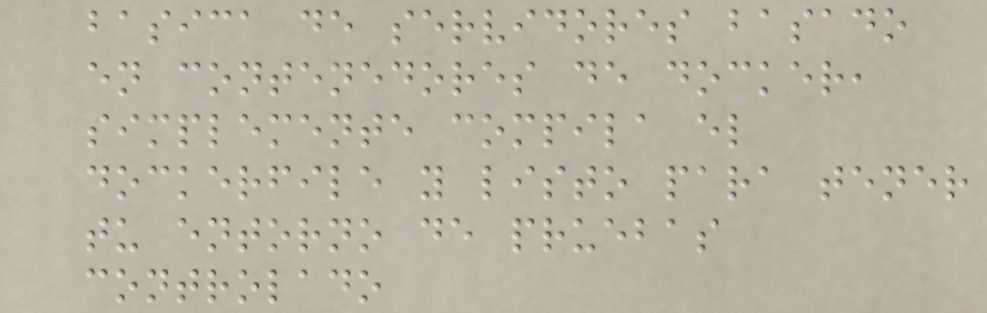basica de servidores basado
en contenedores de docker,
simplemente compila el
dockerfile y listo para tener
tu entorno de pruebas
controlado
